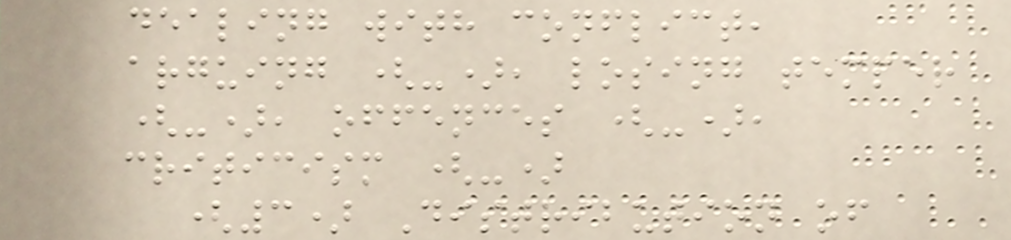dealing with conflict,
arguing (-), losing temper
(-), offences (-),
criticism (-)
(3) Distribution of
